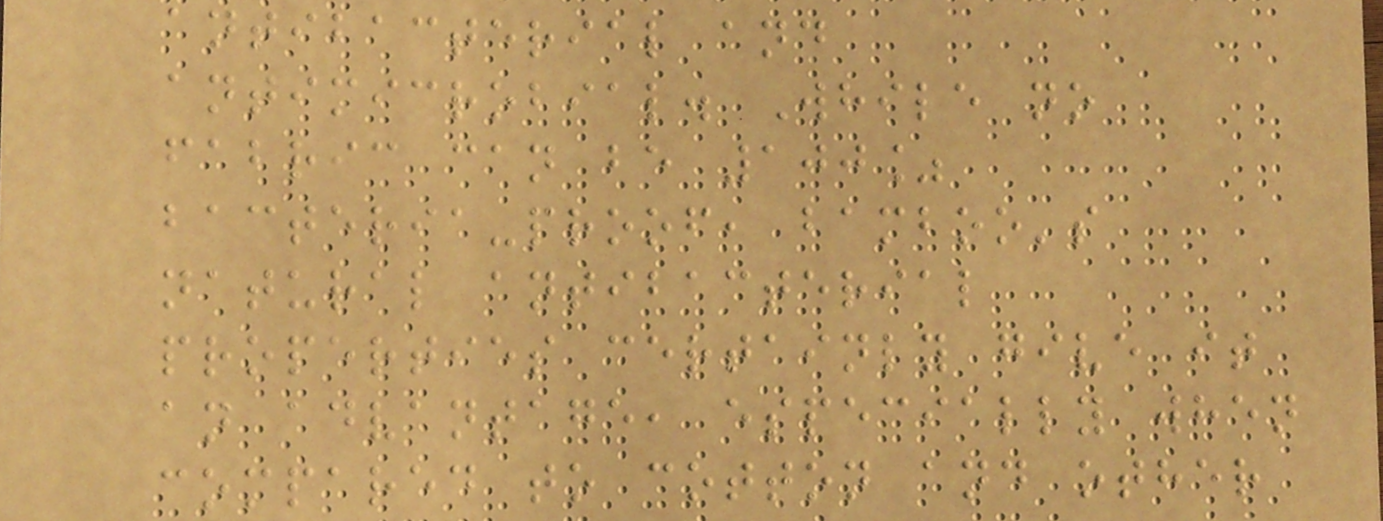antibacterial and
antimicrobial. While no
fabric can be 100%
bacteria-proof, bamboo's
natural antibacterial
properties certainly give it
an advantage, especially when
compared to cotton and other
